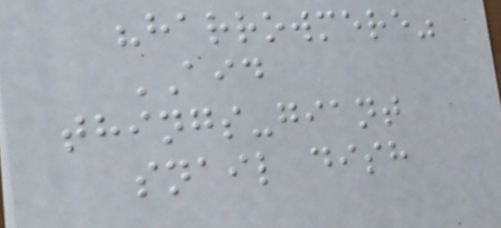"harrowmere"
AID
things-giant
snail dish
